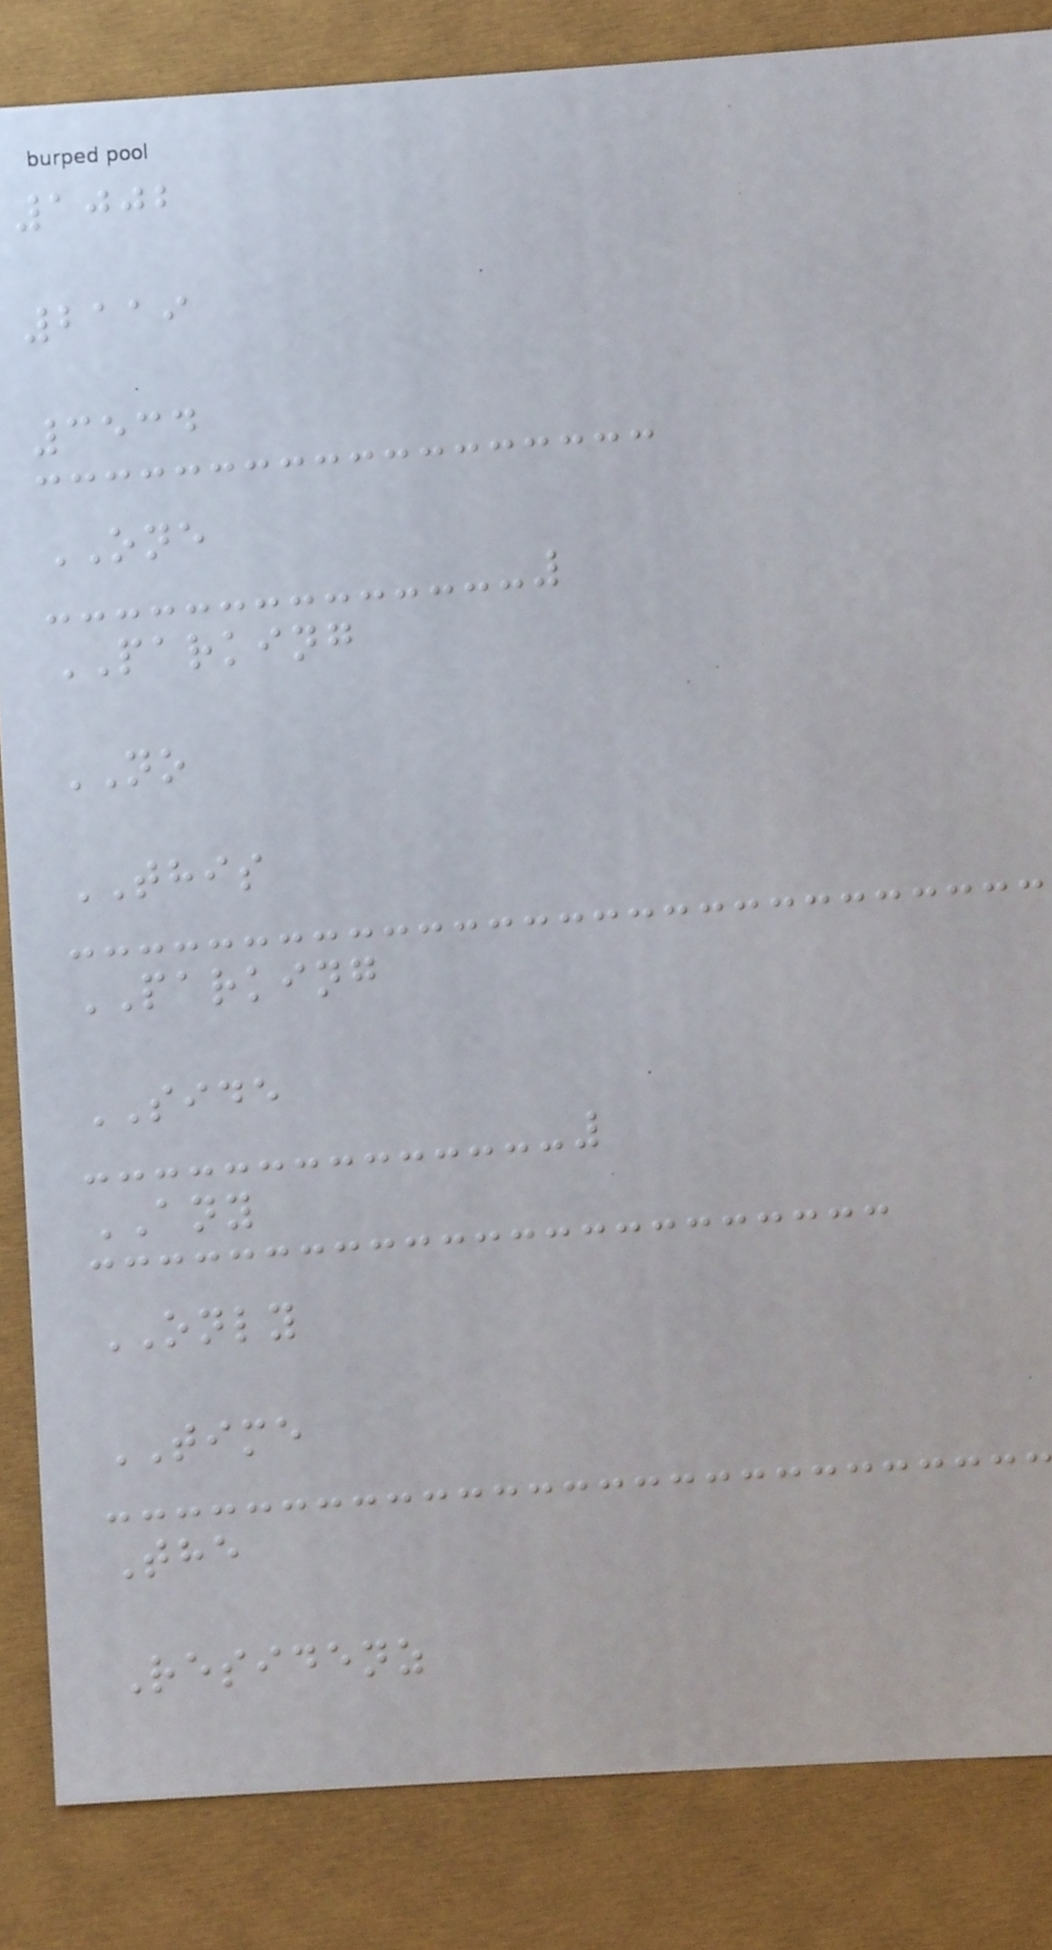1002
2119
3534
ONE
PARKING
NO
THIS
PARKING
SIDE
ANY
ONLY
TIME
The
Residenz
